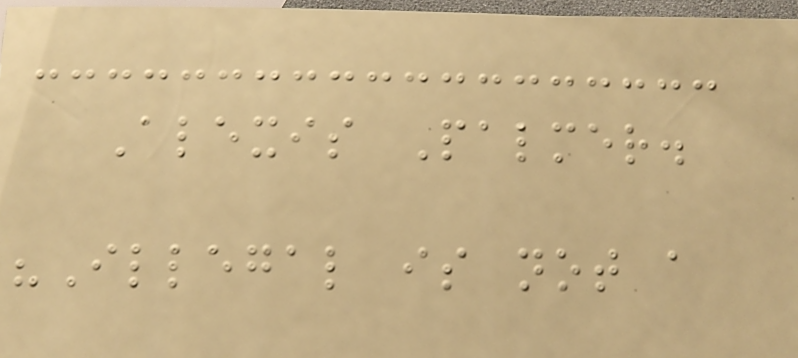Alexis Palmer.
"Illegal is not a
